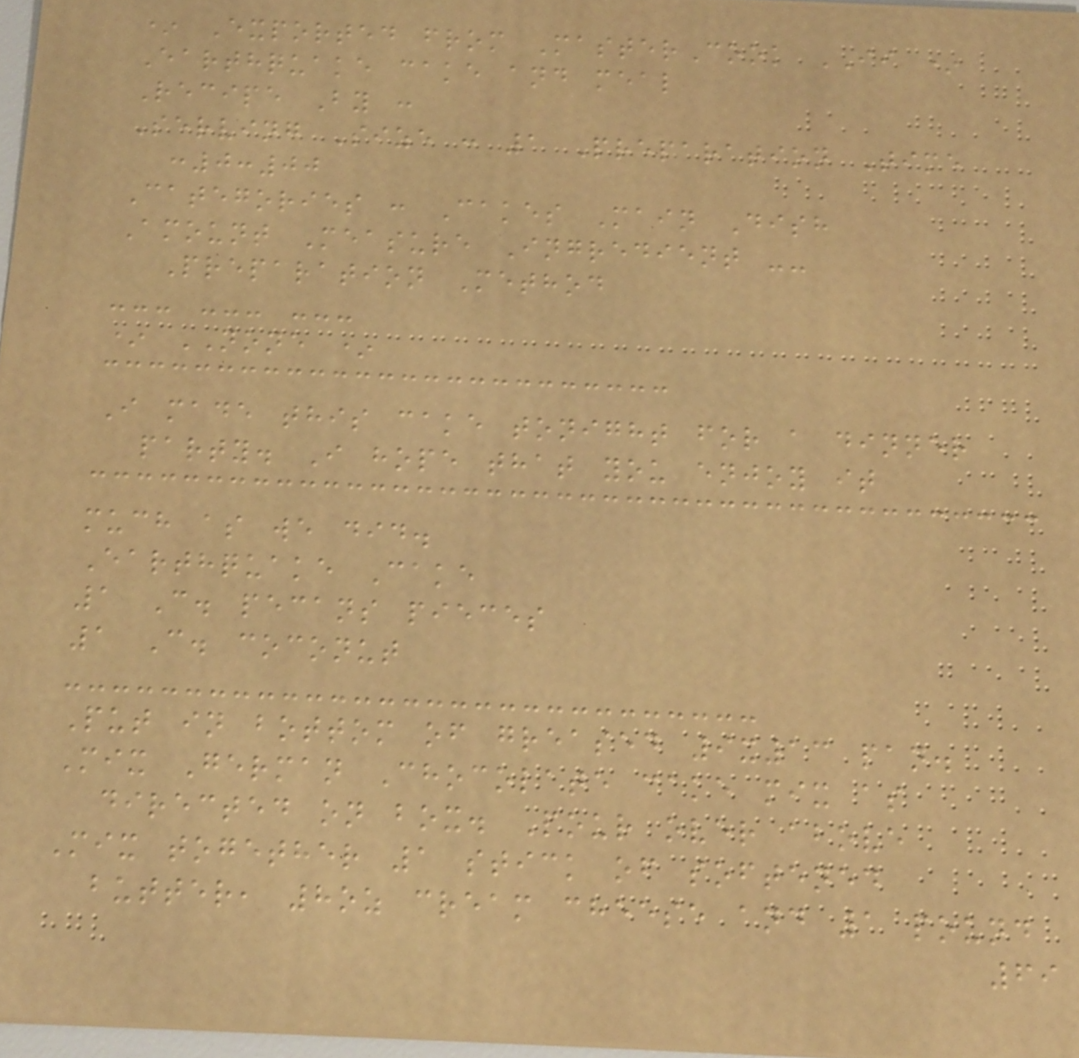* Exported from MasterCook II *
Earthquake cake and meal
Recipe By :
Serving Size : 1 Preparation Time
:0:00
Categories : Cakes Main Dish
Amount Measure Ingredient --
Preparation Method
--- --- ---
* NONE *
I made this cake tonight for a dinner
party. I hope that you enjoy it
much as we did.
Earthquake Cake
1 C. pecans pieces
1 C. coconut
Put in bottom of greased 9x13 pan.
Mix German Chocolate cake mix as
directed on box. Pour over above
Mix together 1 stick of softened
butter, 8oz cream cheese and 1 pound
69
